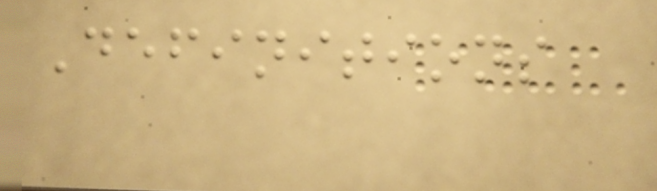Definitions
